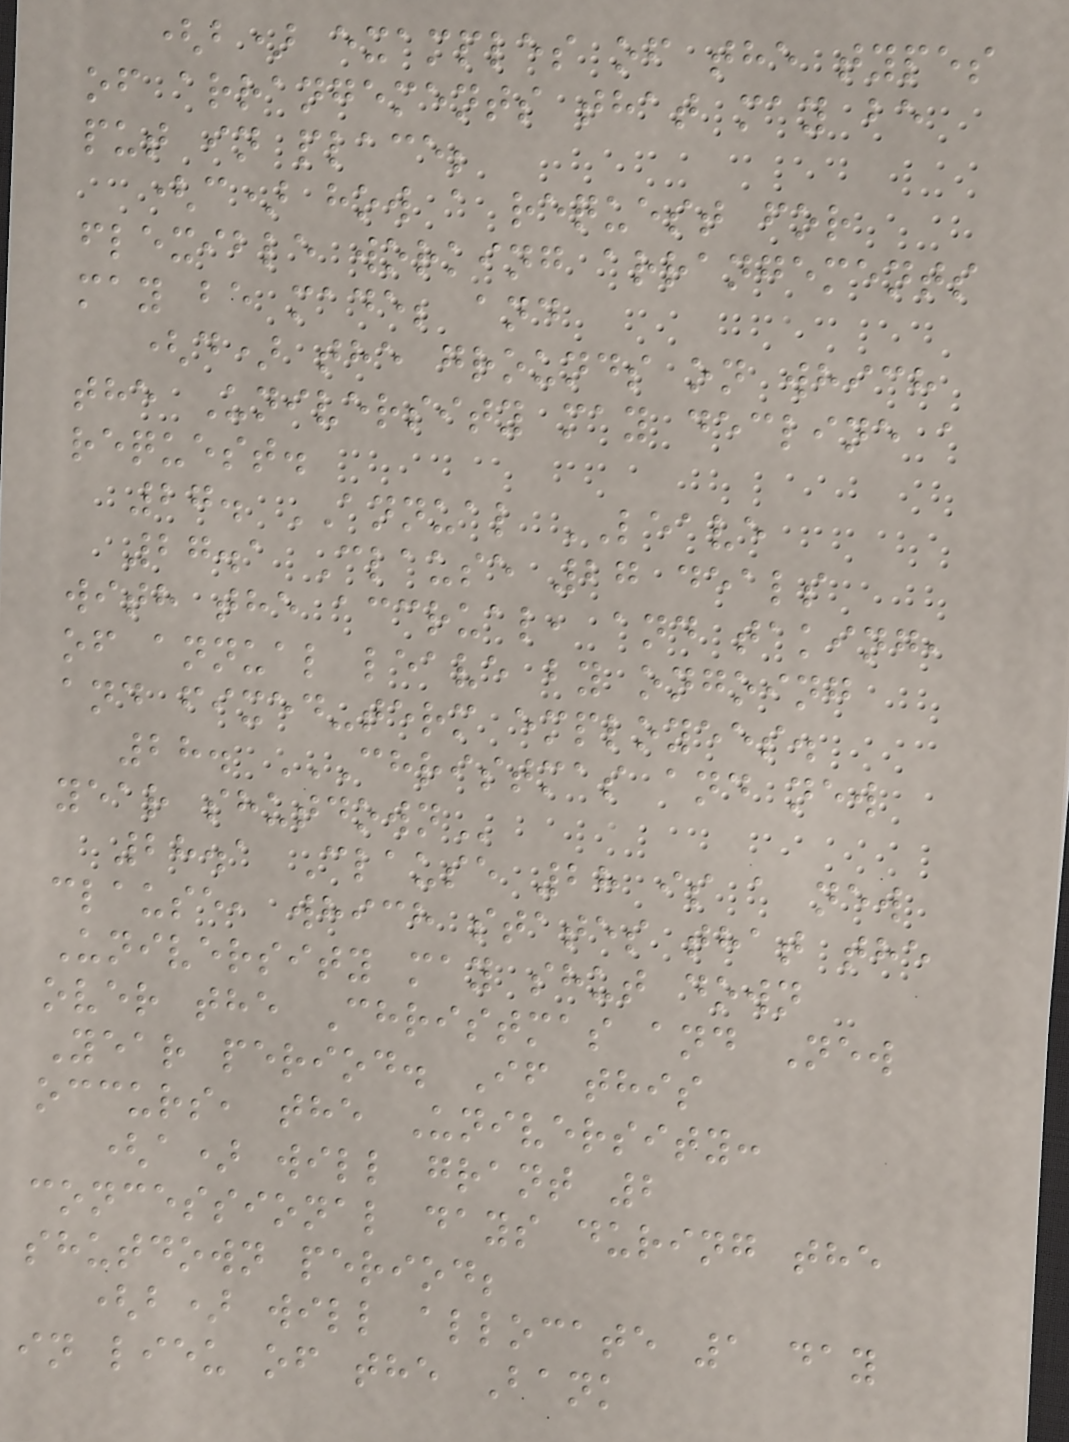(b) examples of the types
of arrangements that may be
put in place;
(c) how a request for
flexible working arrangements
may be made; and
(d) the grounds on which
the University may decline a
request.
27. ANNUAL LEAVE
27.1 Clause 27 deals
with the accrual, and taking,
of annual leave by ongoing
and fixed-term employees.
28. CHRISTMAS AND NEW
YEAR SHUTDOWN
28.1 Clause 28 is a new
clause, which states that the
University may shut down
over the Christmas and New
Year period. If this
occurs, the University:
(a) will grant 2
concessional days during the
shutdown period;
(b) will allocate 1 day
in lieu of the Bank
